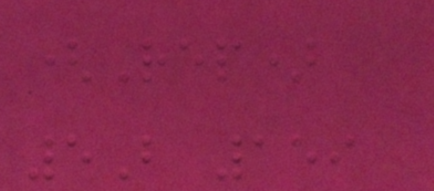(Rep)
5B 159
